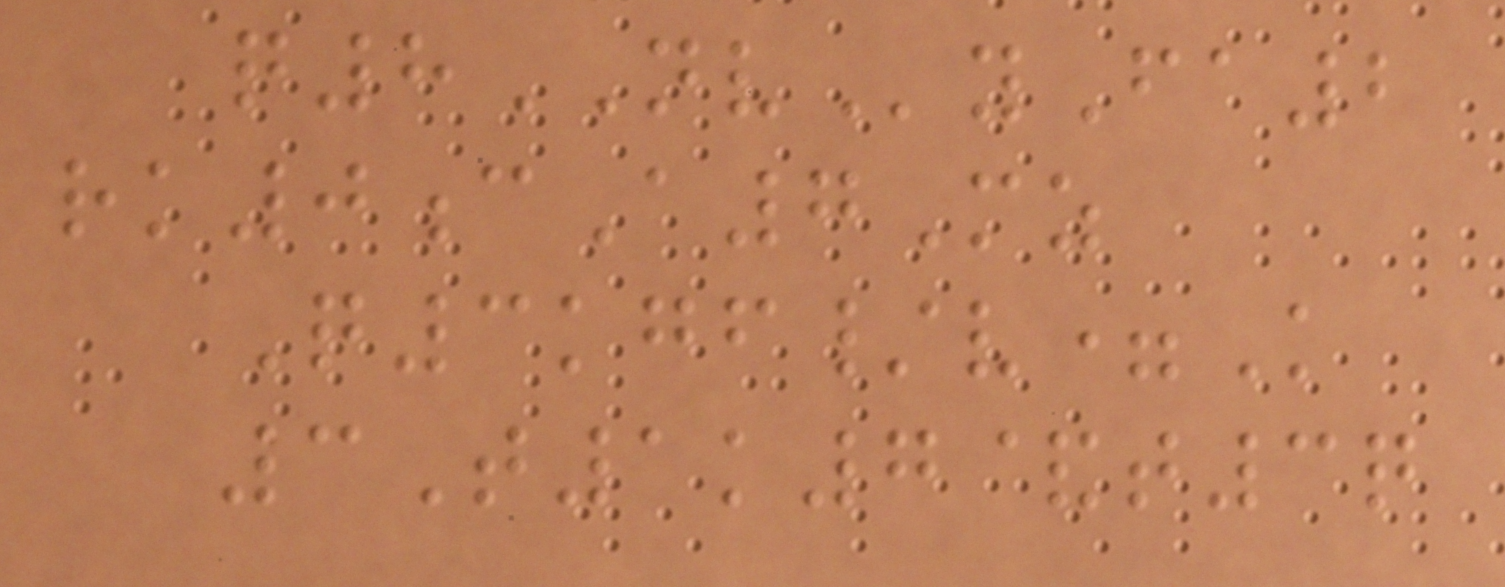q8NVyFa2
rk0cA7Mz
Q3kgf/v=K
3T1k7&t3q
